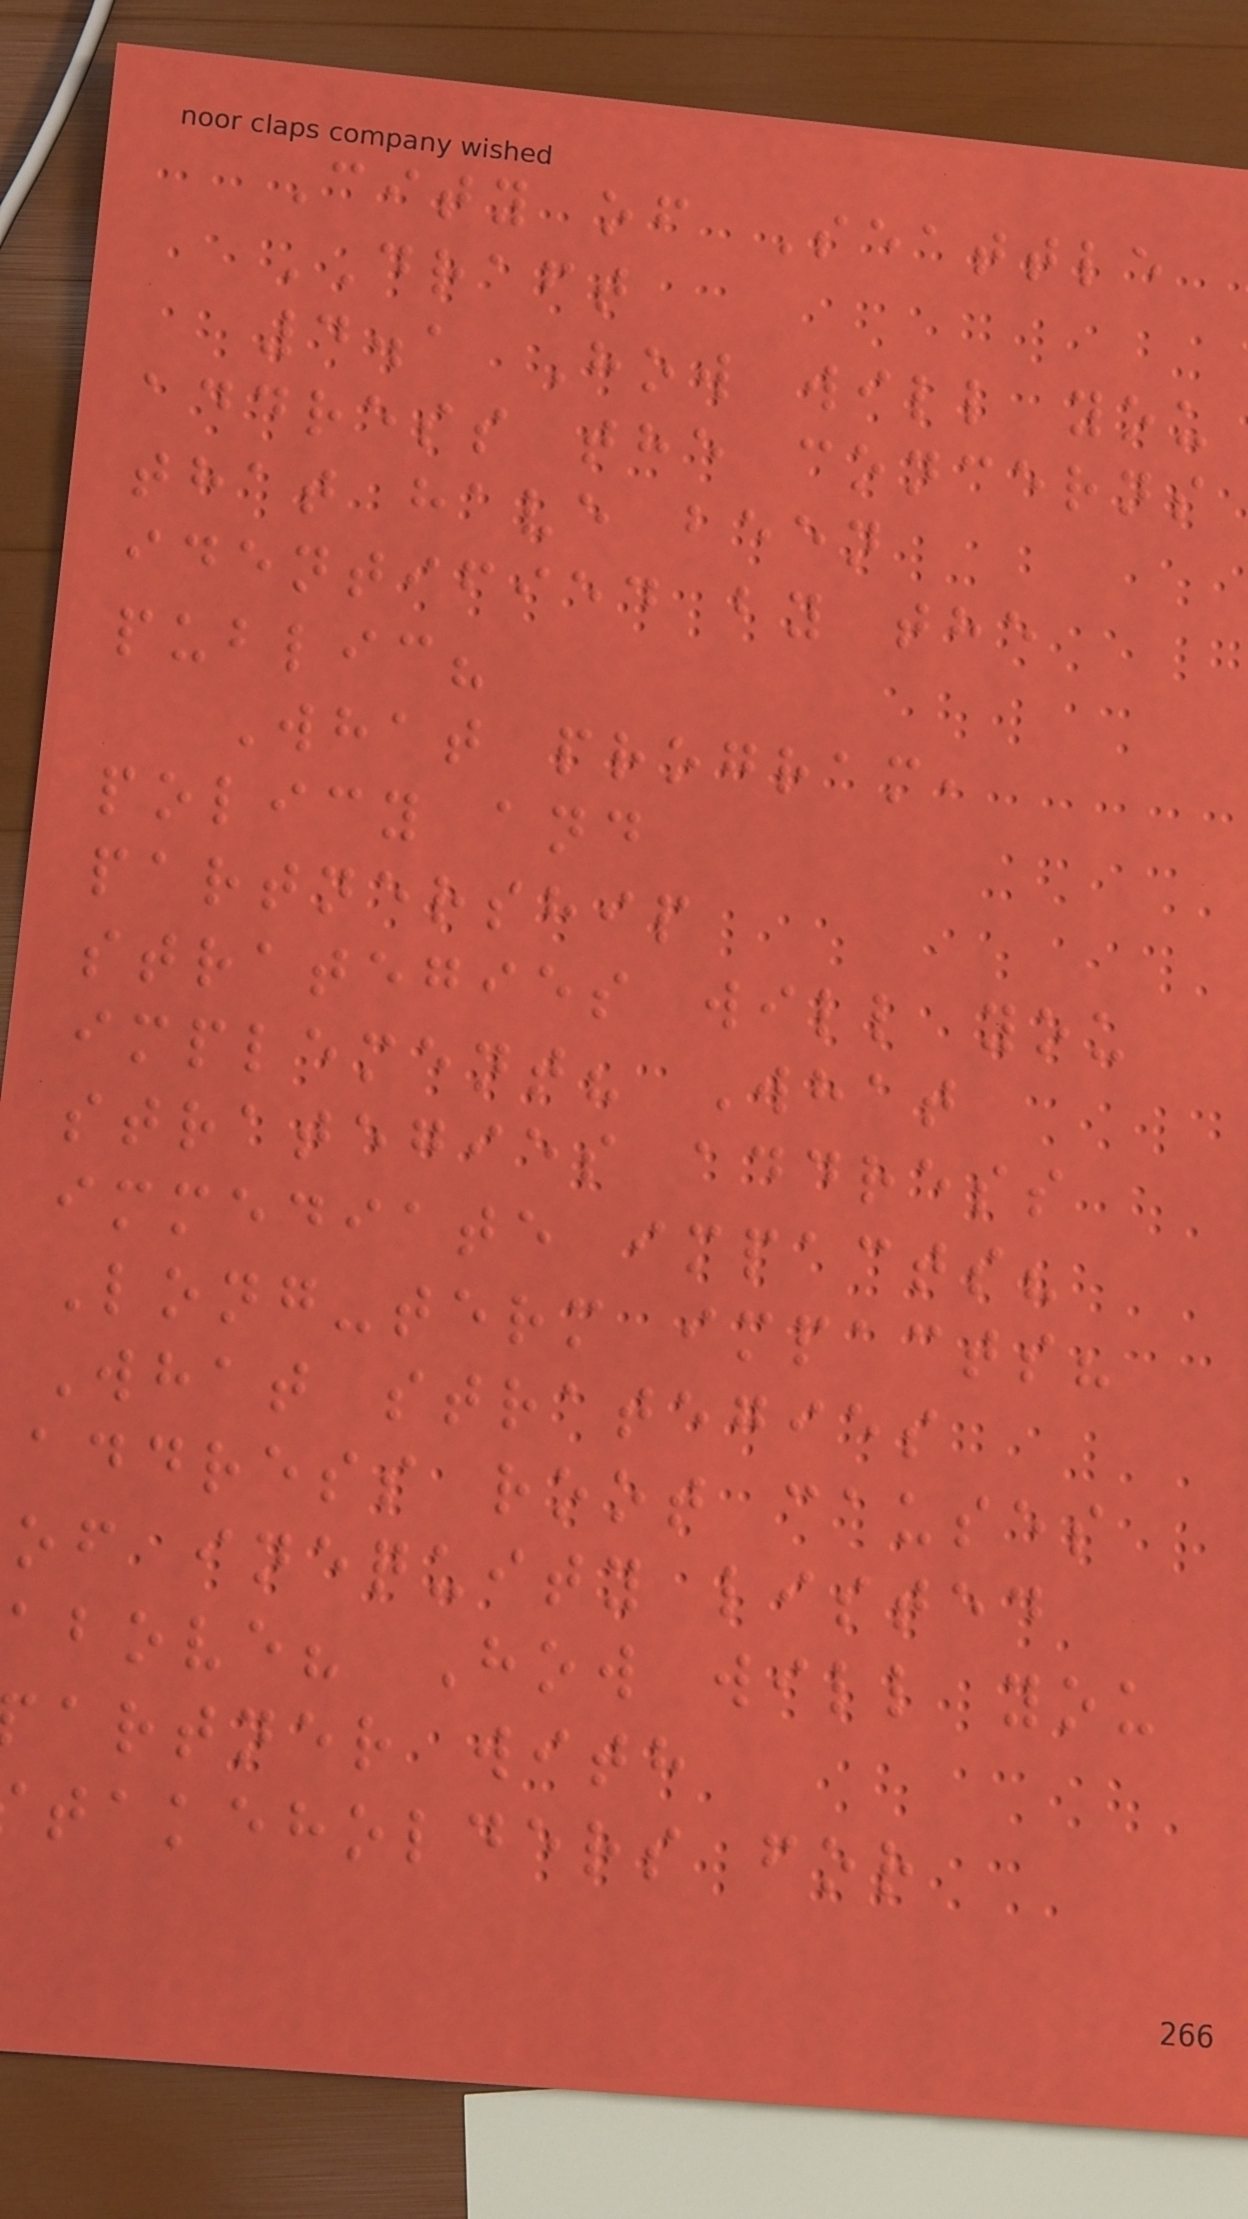City of Seattle
DRAFT
4.1 How will you
address the concerns
that have been
identified by the
public?
What program,
policy and
partnership
strategies will you
implement? What
strategies address
immediate impacts?
Long-term impacts?
What strategies
address root causes
of inequity listed
above? How will you
artner with
takeholders for
